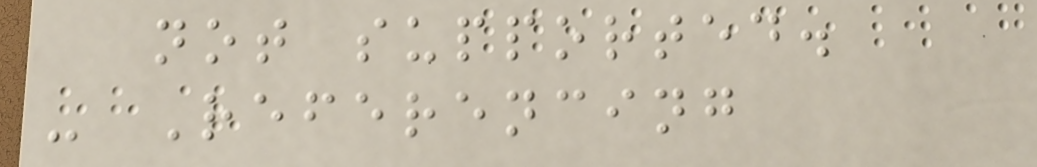not supported.
- Referencing
